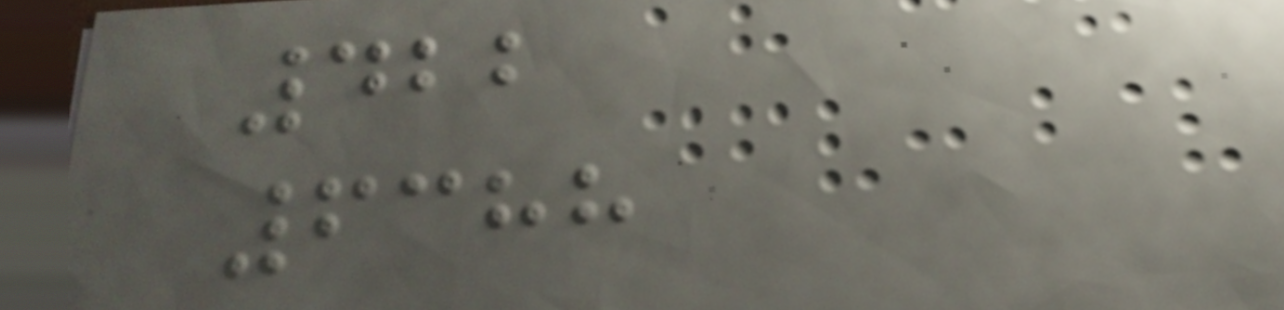422
6388
